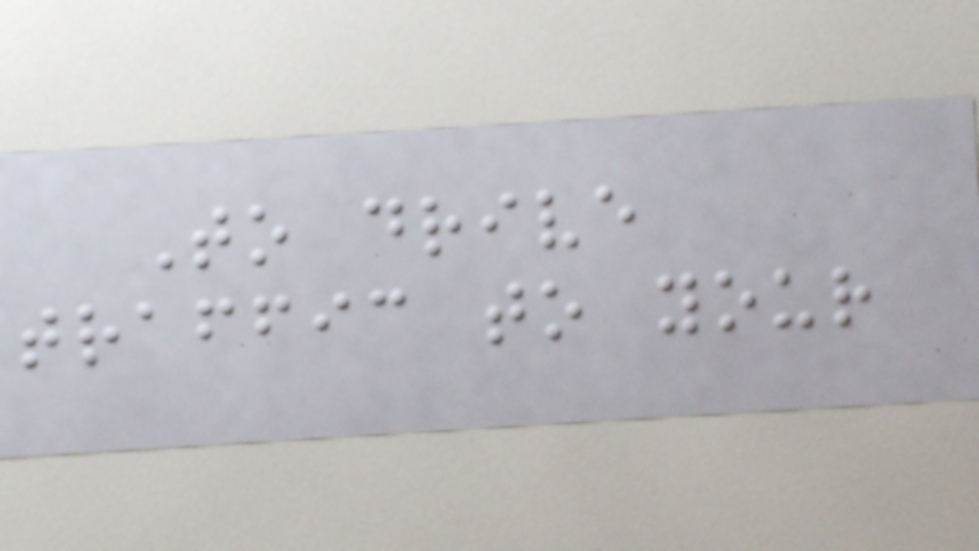To drive
traffic to your
